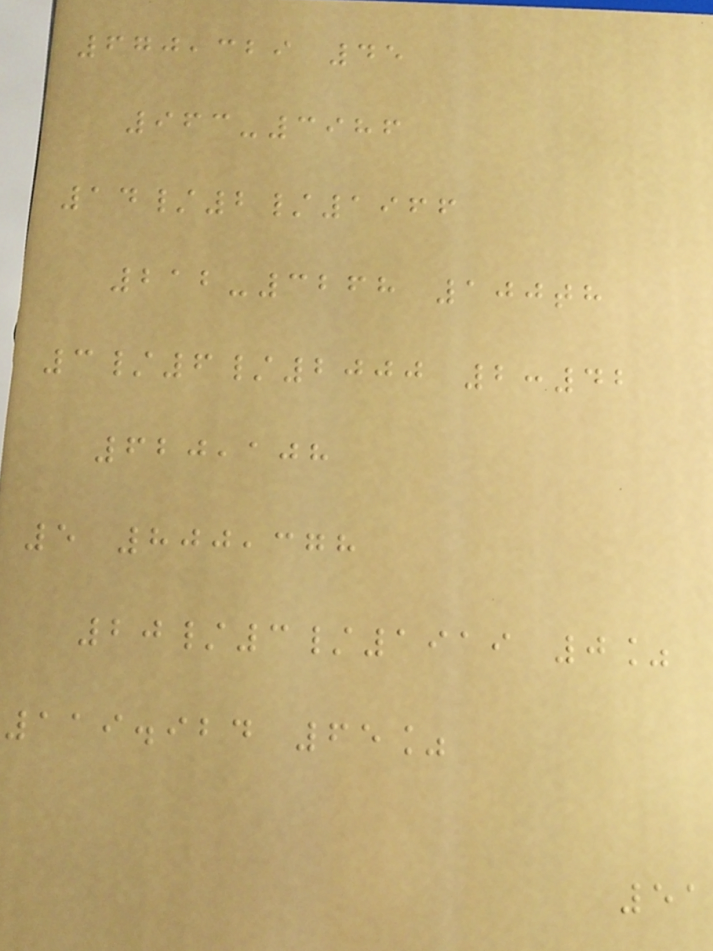670,329 45
963-3986
14/2/1966
212-3268 100th
3/6/2000 2:42
620,108
5 800,378
20/3/1919 0%
119.924 65%
51
